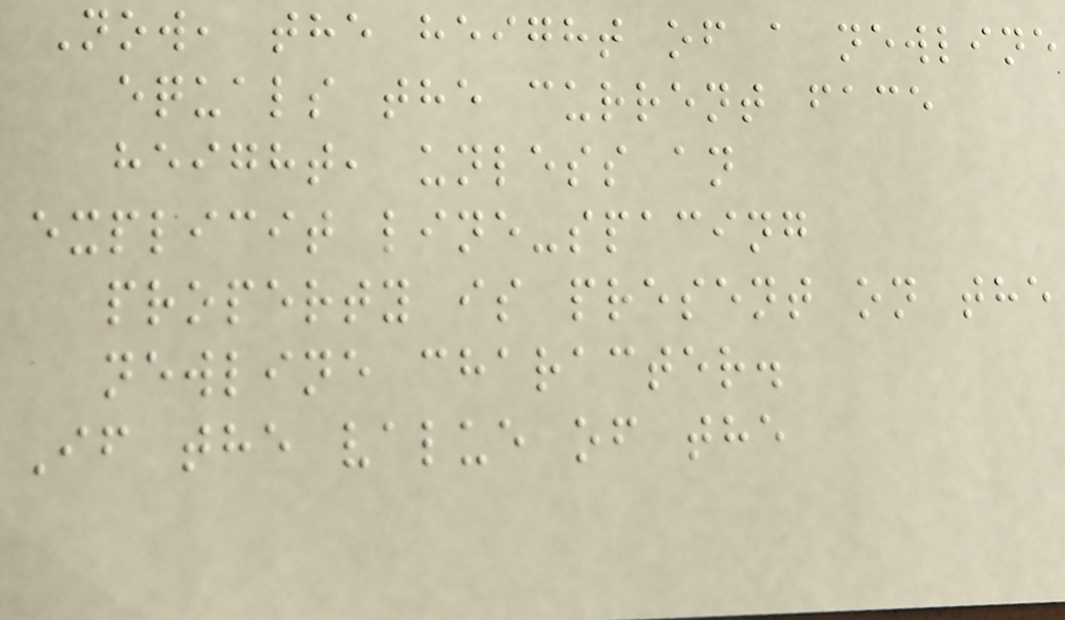Now, the height of a newline
equals the current face
height, unless an
explicit line-spacing
property is present on the
newline character.
If the value of the
